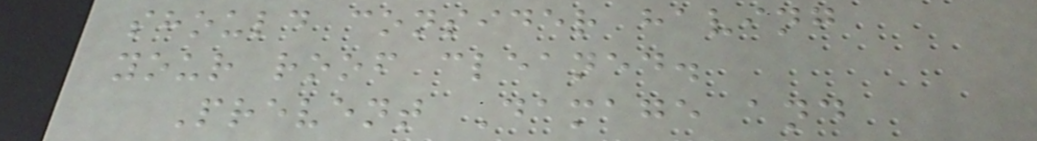should consider having
your roof cleaned.
Prevent Damage and
